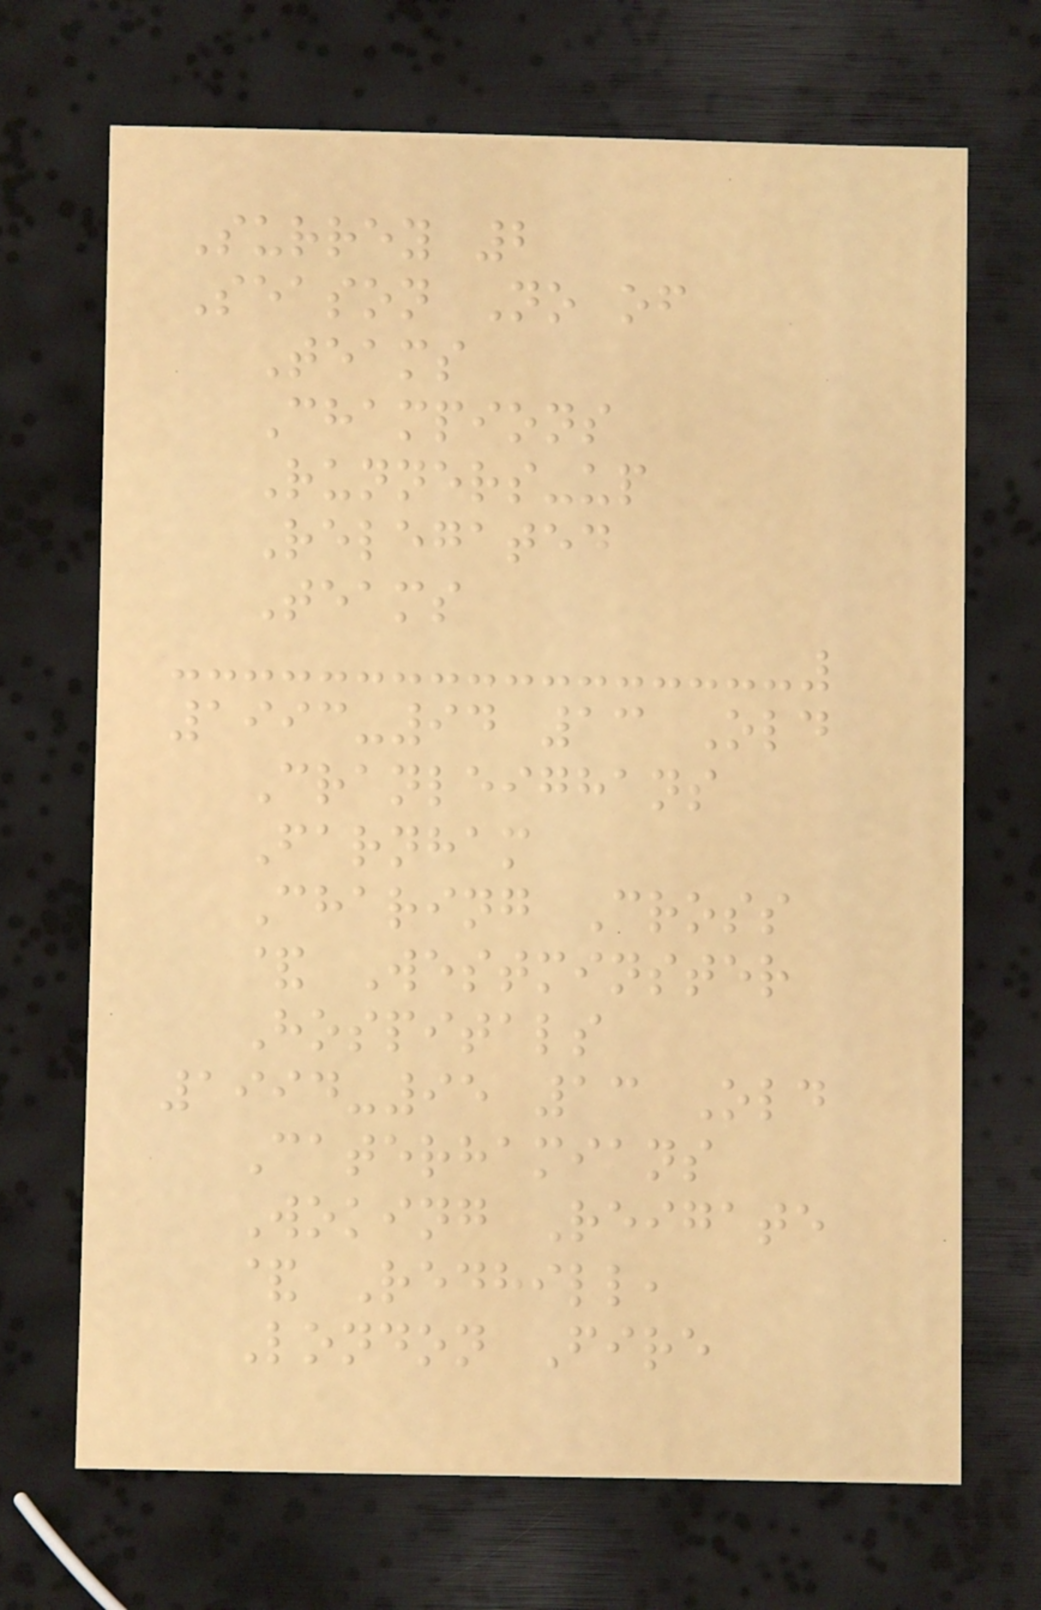Surrey 2
Season No of
Teams
Champions
Runners-up
Relegated
Teams
1993-94 13 Old
Cranleighans
Farnham
Charing Cross
& Westminster
Hospitals
1994-95 13 Old
Caterhamians
Woking Reigate
& Redhill,
London Fire
